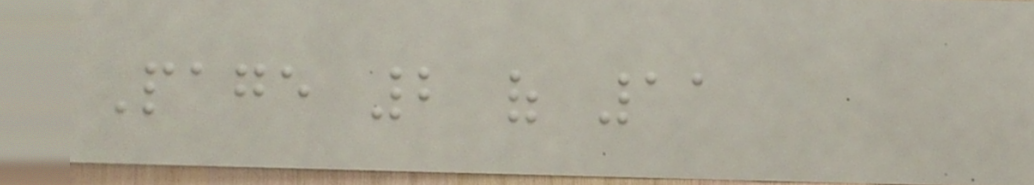Page 2 of 11
